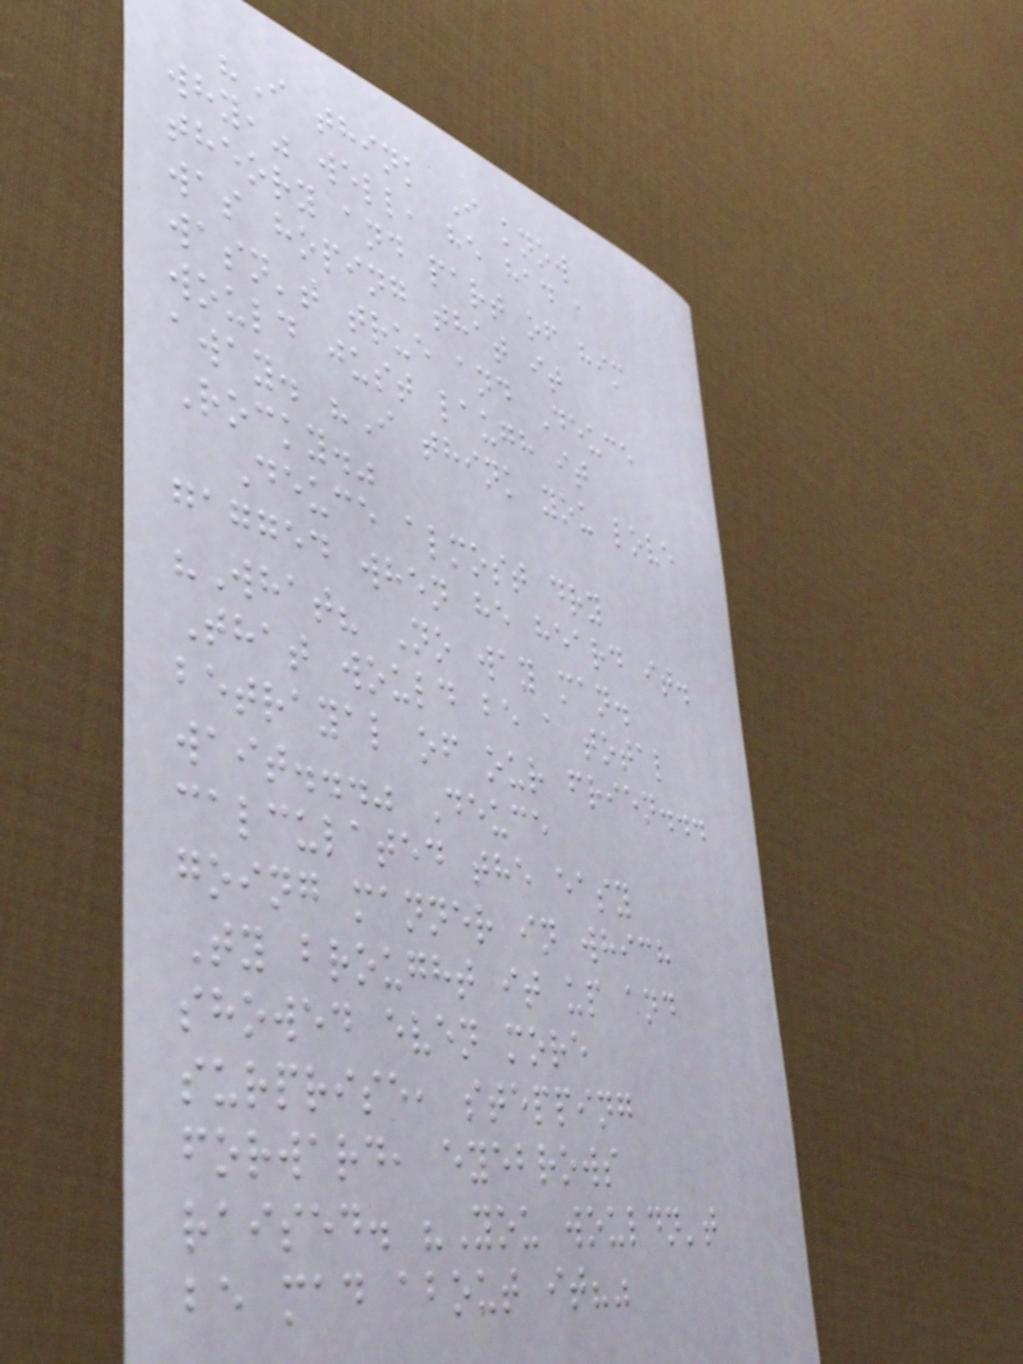"I think I know
why," well, he had a
theory and part of him
was hoping that it
wasn't true and Deuce
would just laugh it
away. "I think you love
Rocky."
Deuce almost dry
gagged when he heard it.
"What? No way man.
That would be a total
betrayal of our frien...
wait..." Deuce
calculated the easy
going manner in which
Ty brought it up and
showed even more
surprise, stepping
forward, eyebrows
raised. "You wouldn't
be mad about it?"
